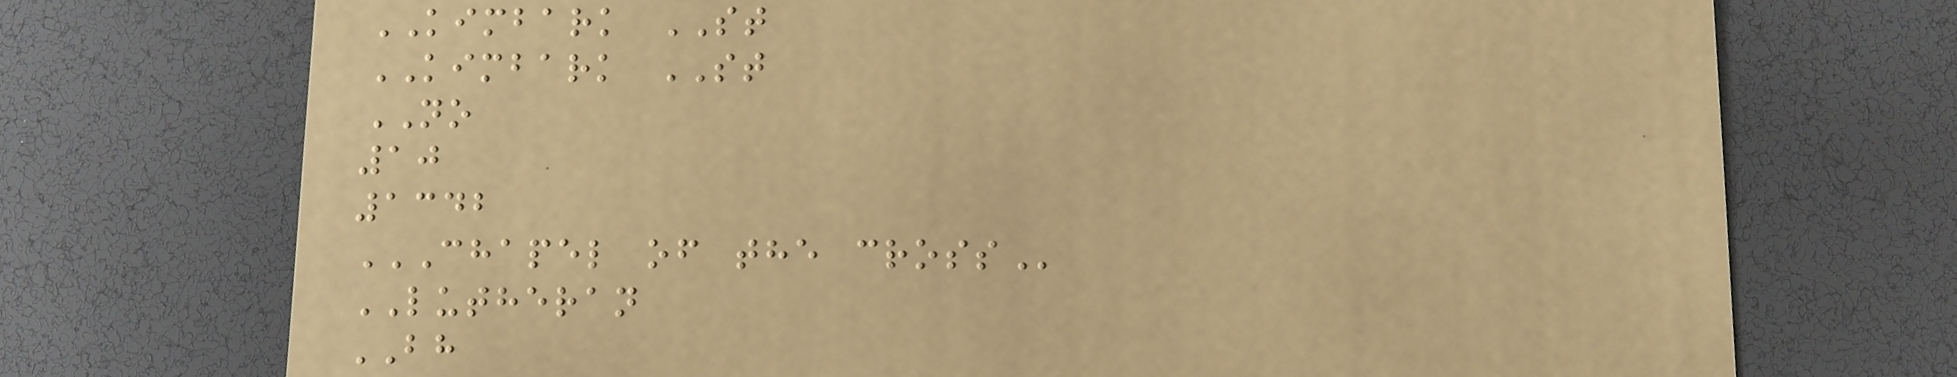KIMBARK ST
KIMBARK ST
NO
10
1342
CHAPEL OF THE CROSS
LUTHERAN
BH
